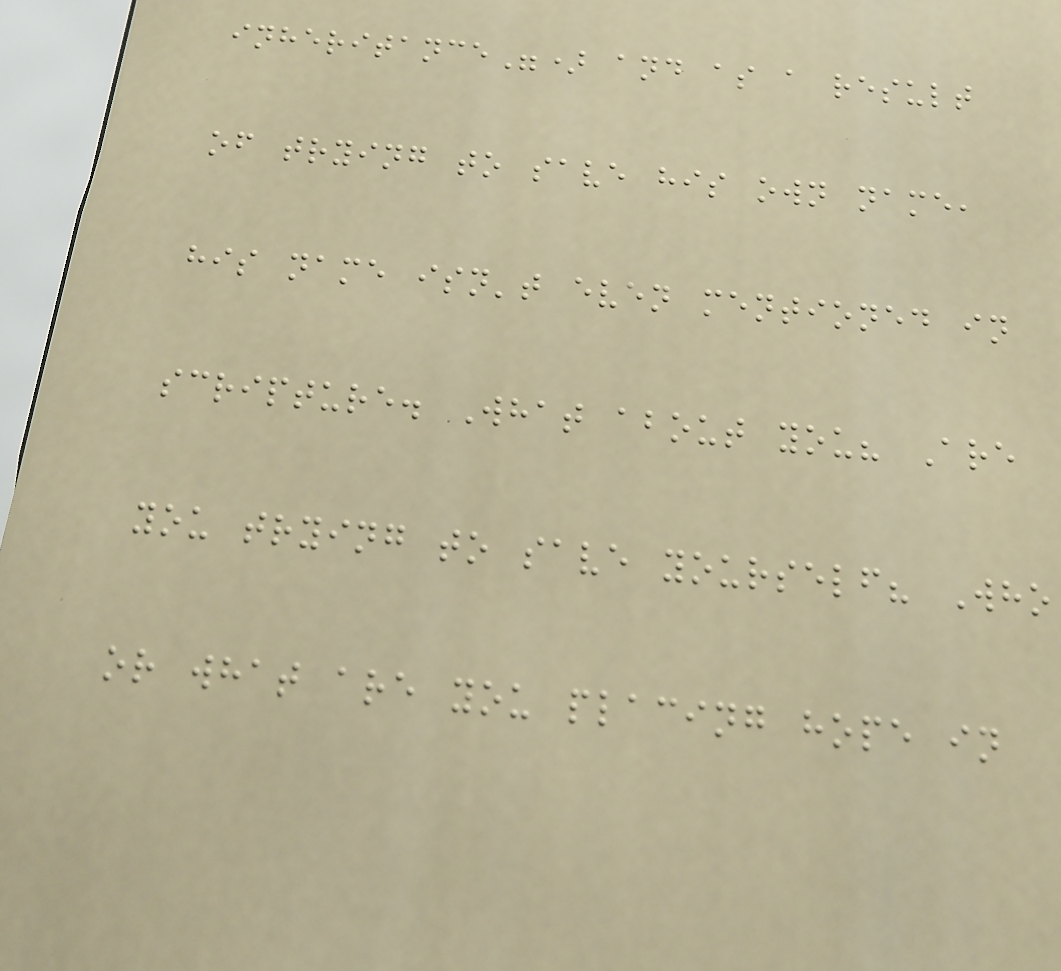inheritance") and as a result
of trying to save his own name,
his name isn't even mentioned in
scripture. What about you? Are
you trying to save yourself? Who
or what are you placing hope in
